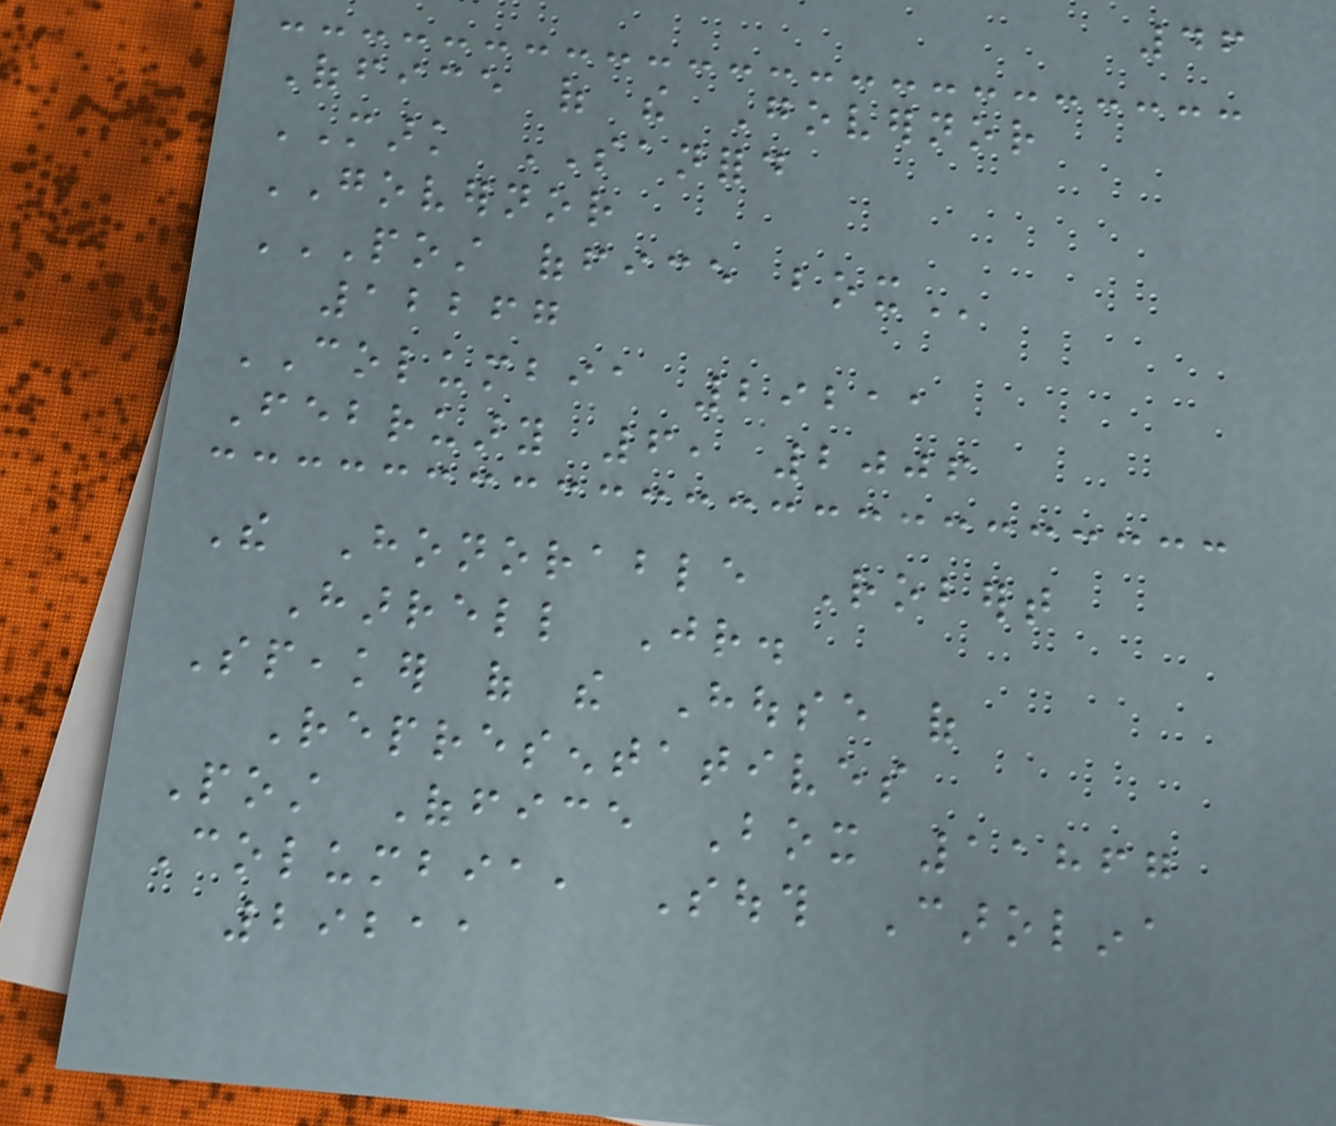46
Office of the Governor
MARK SANFORD
GOVERNOR
POST OFFICE BOX
12267
COLUMBIA 29211
February 6, 2006
The Honorable Robert
Harrell Jr.
Speaker of the House of
Representatives
Post Office Box 11867
Columbia, South Carolina
29211
